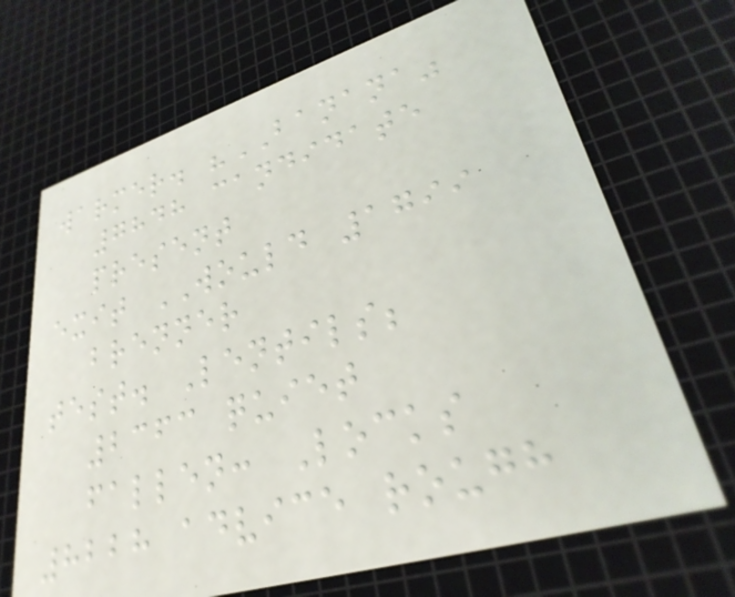warmer. "BANANA"
7848 candidate
present
exit WOULD 1799
brenner
test. Lentils;
2363 quiet
fallen: Locks
8228 advice rough
